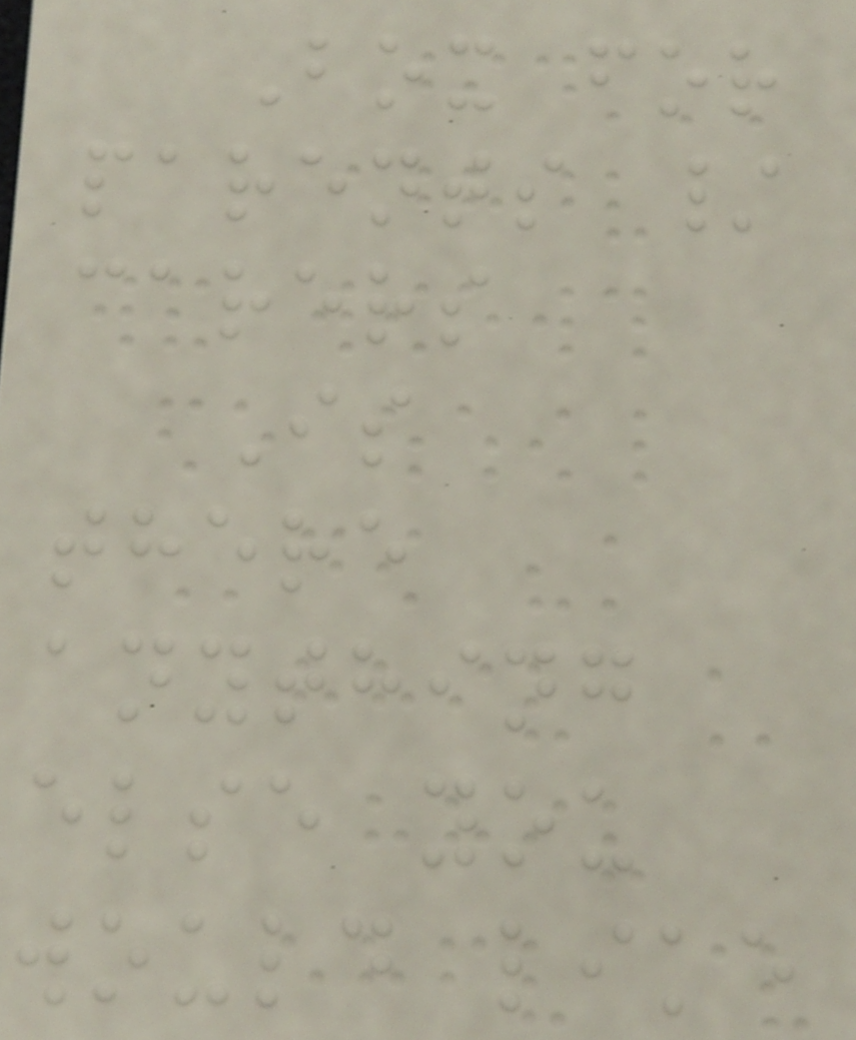Box for
parents /
carers
Is
there
anything
else you
would like
